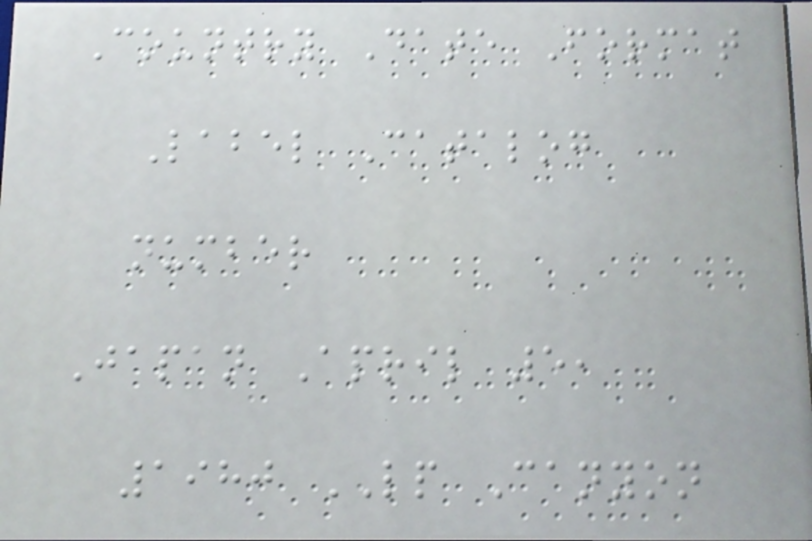Country Date Format
Label Catalog
number
Japan April 5,
1980 LP Canyon
